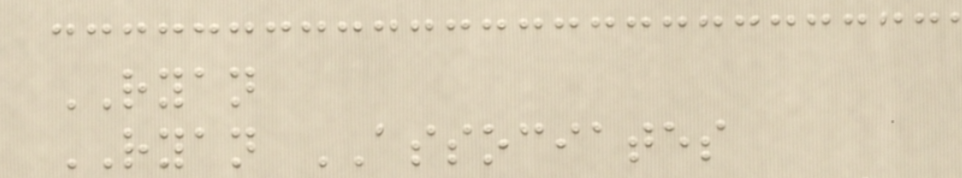RYAN
RYAN ASSOCIATES
